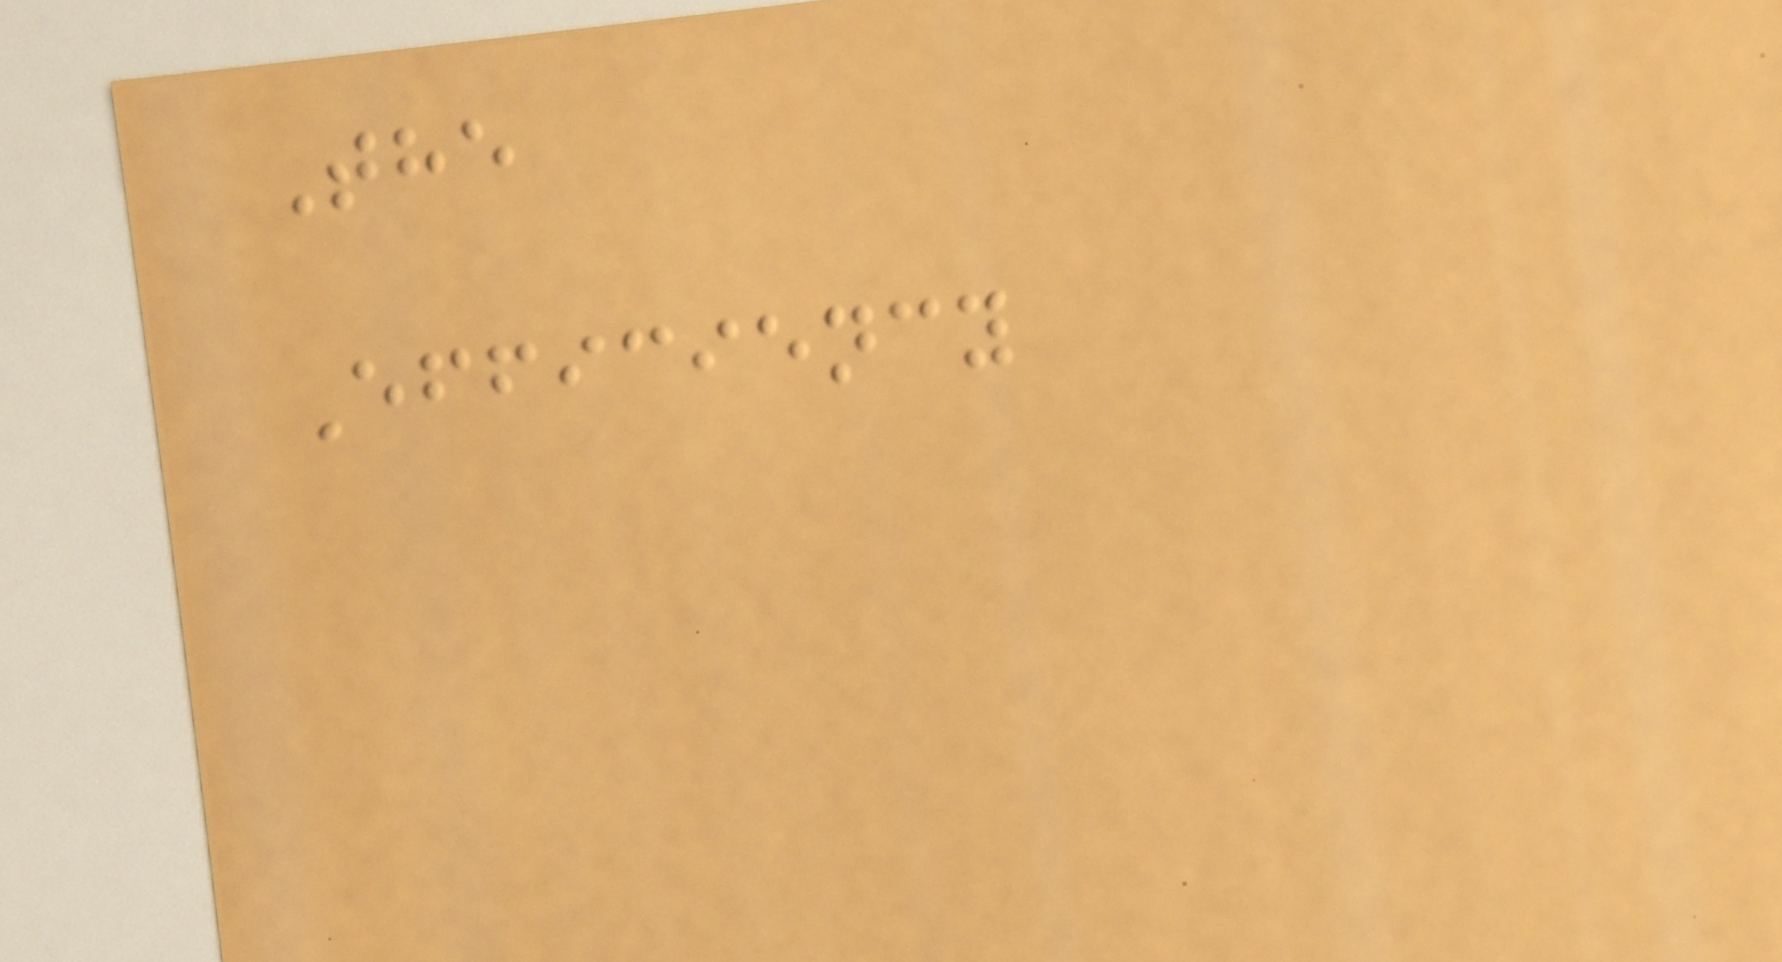The
Efficiency
